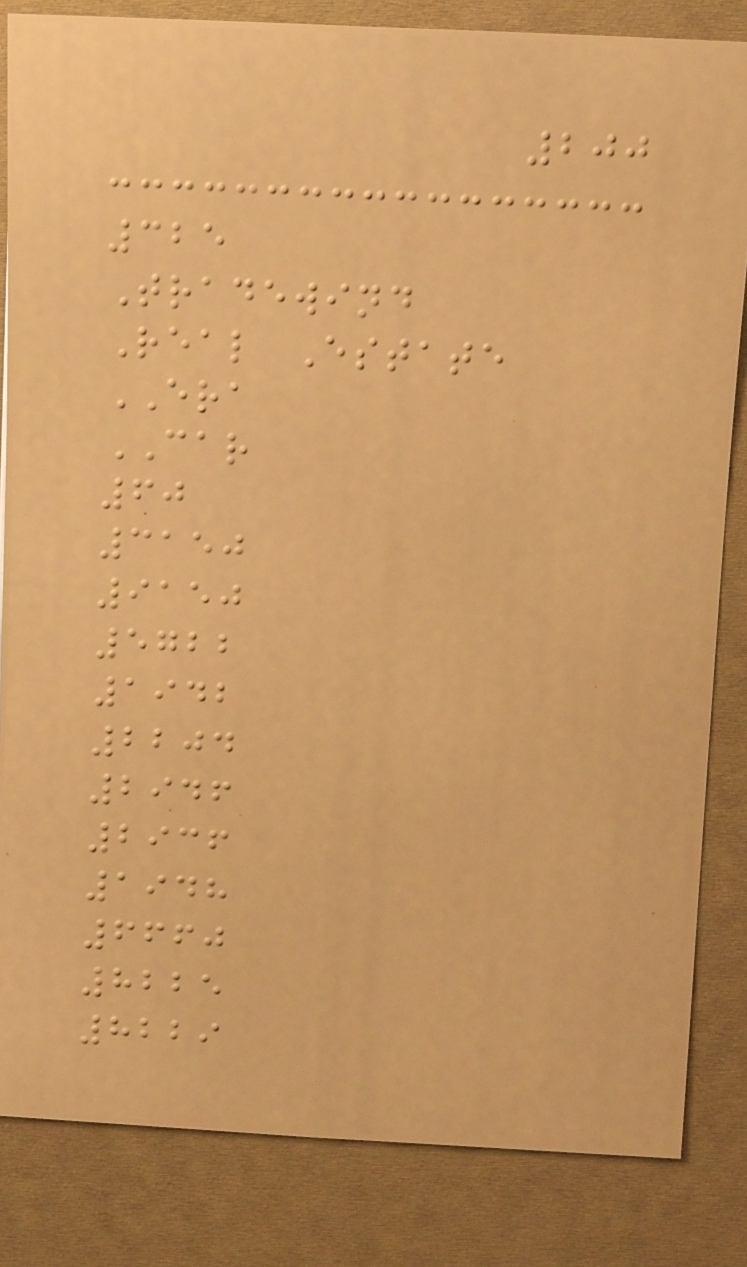200
325
Tradewind
Real Estate
ERA
CAR
60
3150
9150
5722
1942
2204
2946
2936
1948
6660
8225
8229
